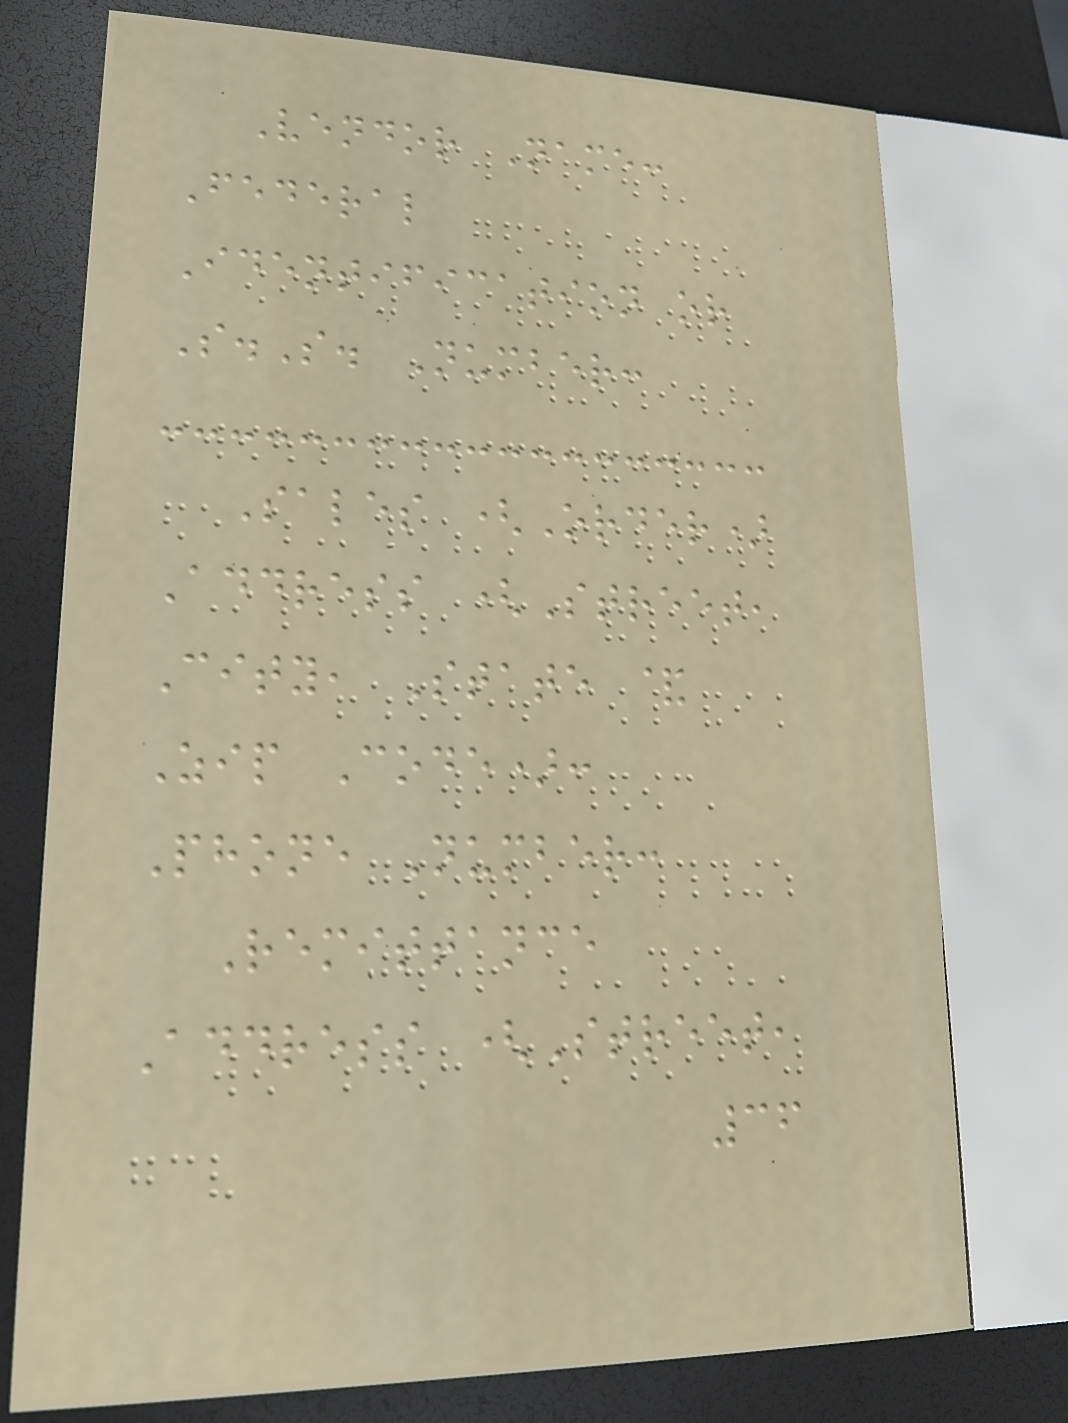Vendor Name:
Federal
Identification or
S.S. Number:
Sales (Order)
Address (Street,
City, State &
Zip Code):
Phone Number:
Remittance
Address (Street,
36
